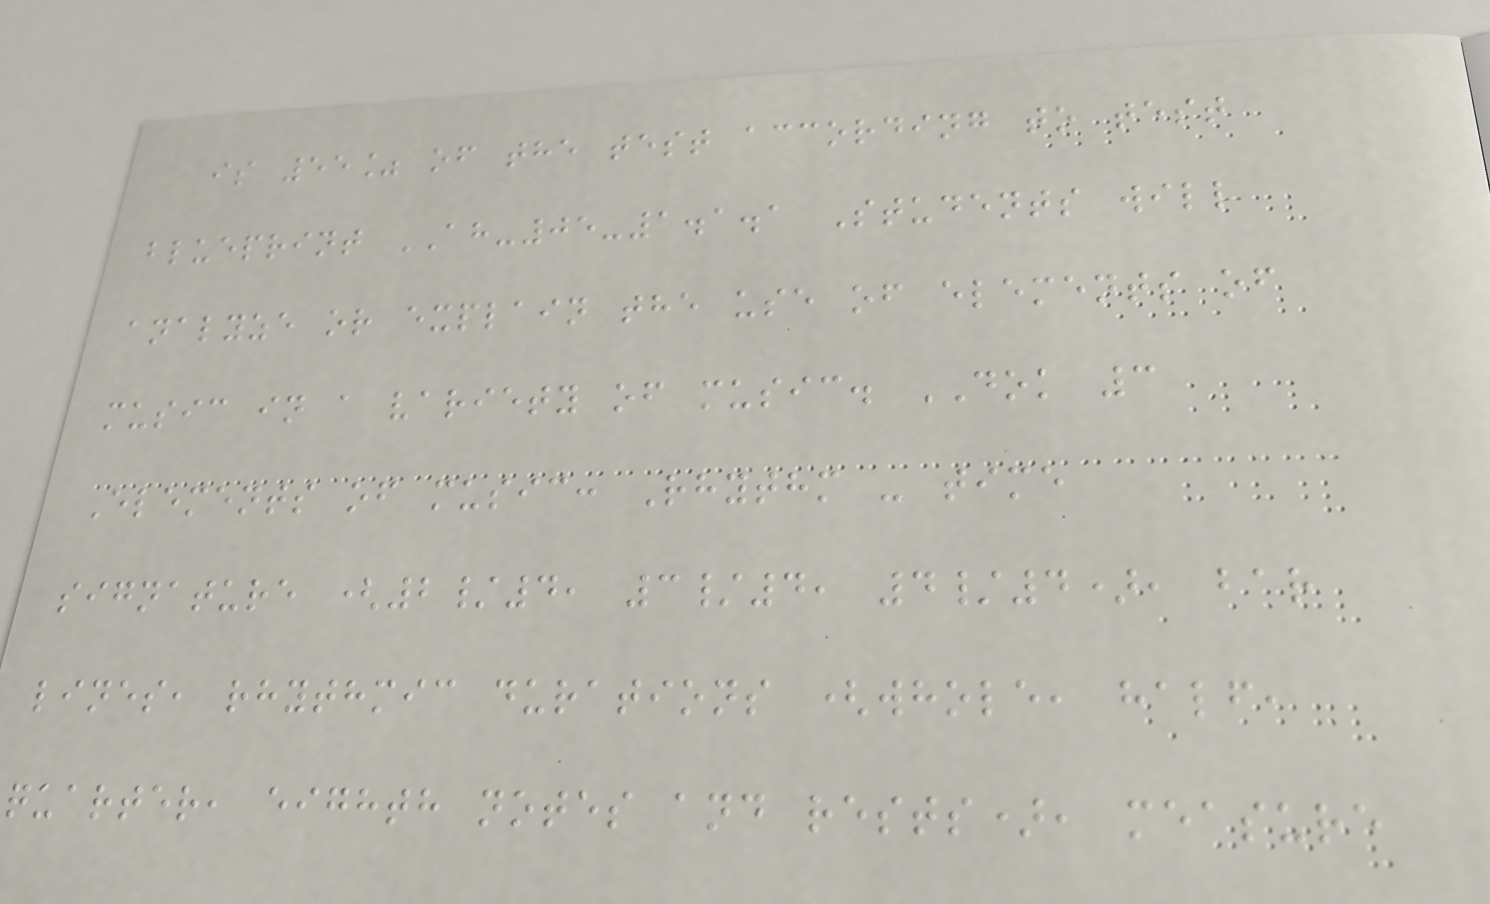is 55% of the test according to test
blueprint AH-05-1.1.1 Students will
analyze or explain the use of elements of
music in a variety of music. DOK 3
Elements of music: Rhythm - time
signature (2/4, 3/4, 4/4), bar
lines, rhythmic durations (whole, half,
quarter, eighth notes and rests), measure
